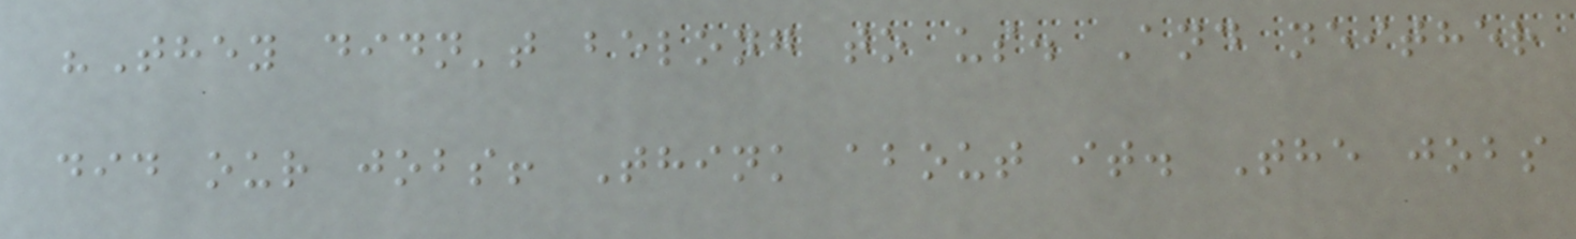"They didn't belong to us. And neither
did our jobs! Think about it. The jobs
